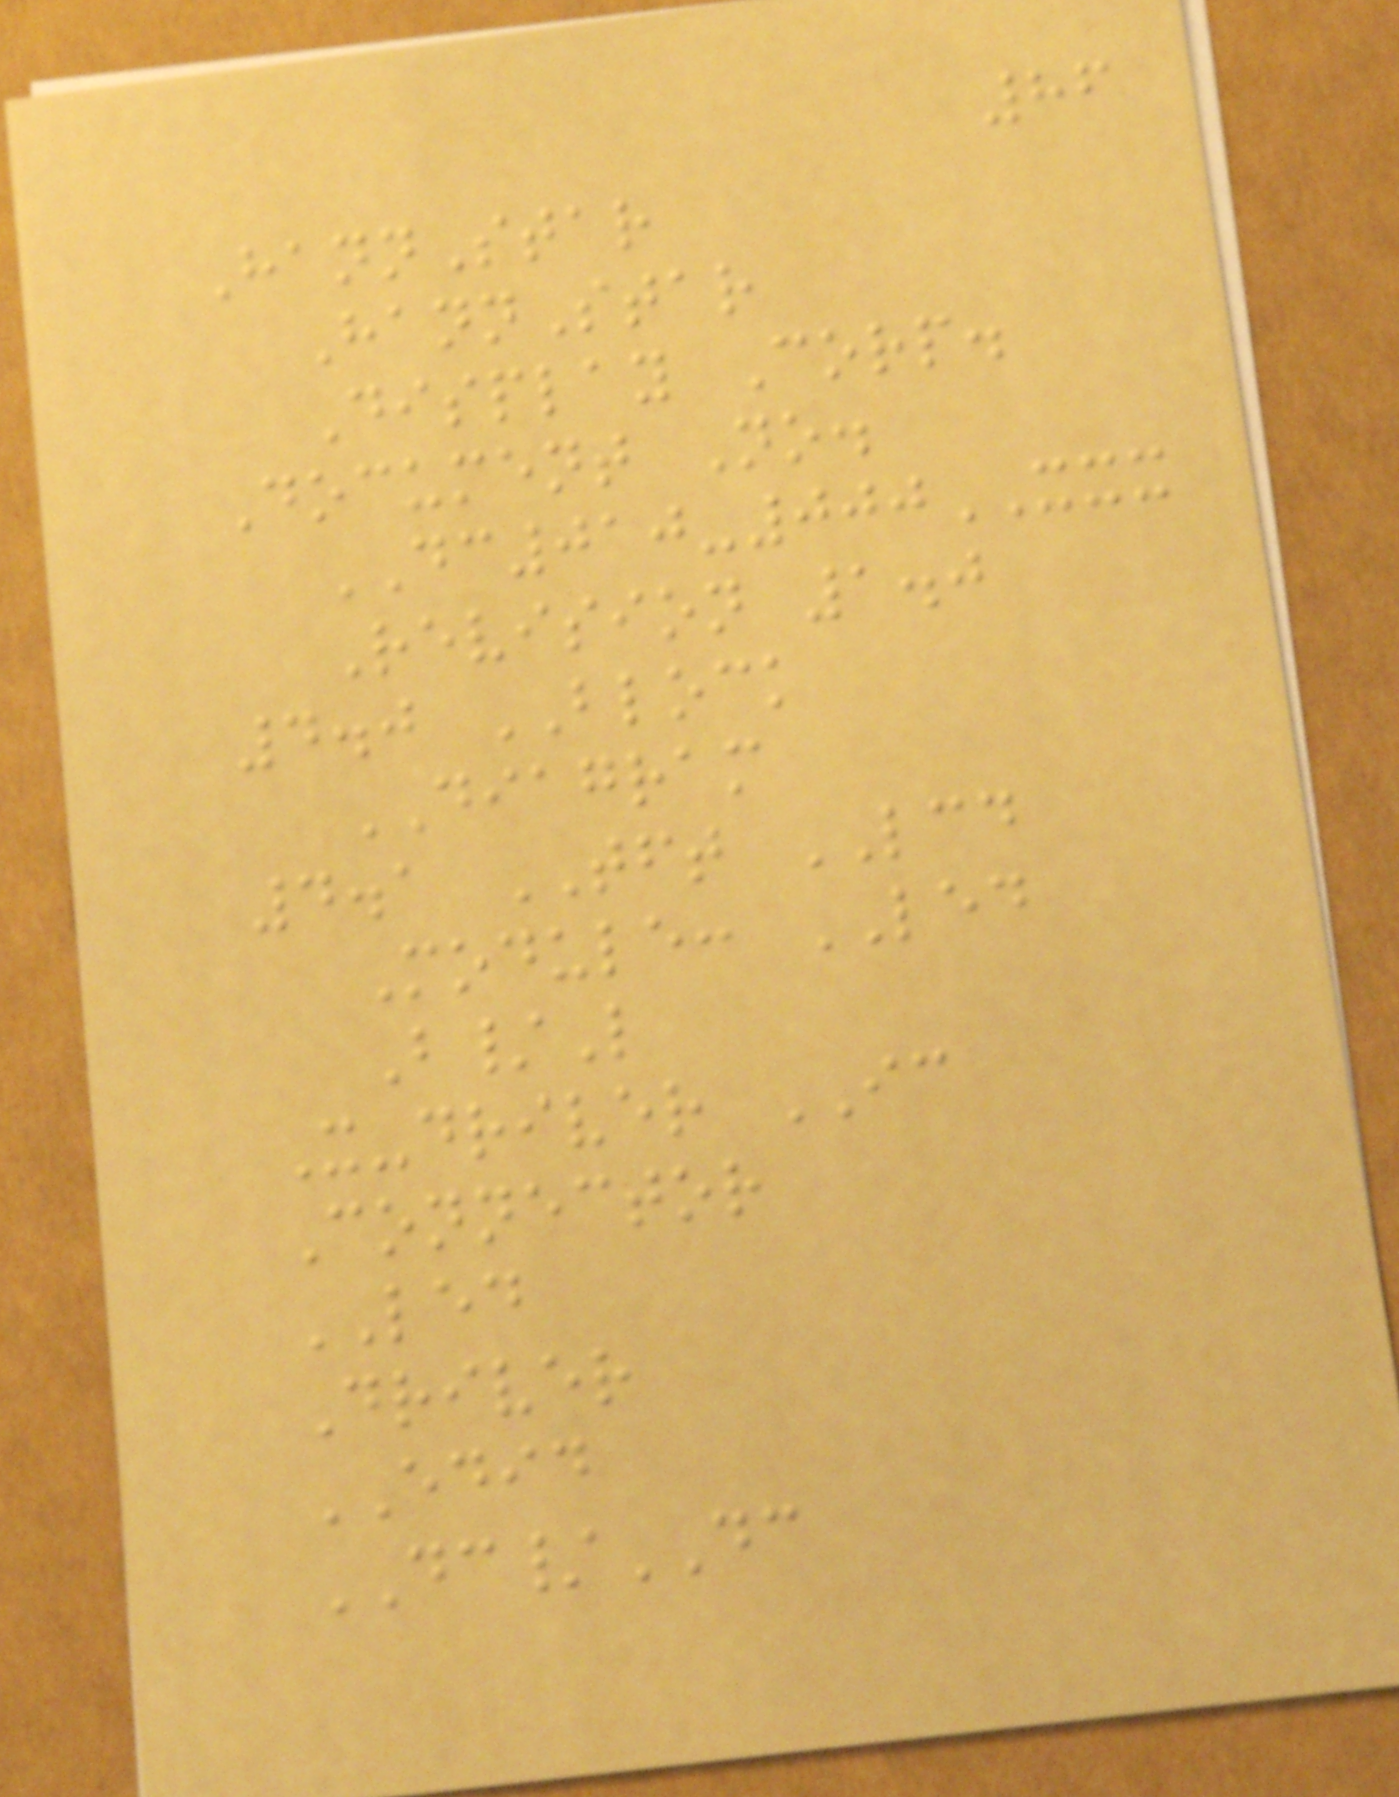86
HannStar
HannStar
Display Corp.
Document No.
DC010-000XXX
Revision 1.0
4.0 BLOCK
DIAGRAM
4.1 TFT LCD
Module: LED
B/L
X-driver IC
Connector
LED
Driver
EDID
DC/DC
